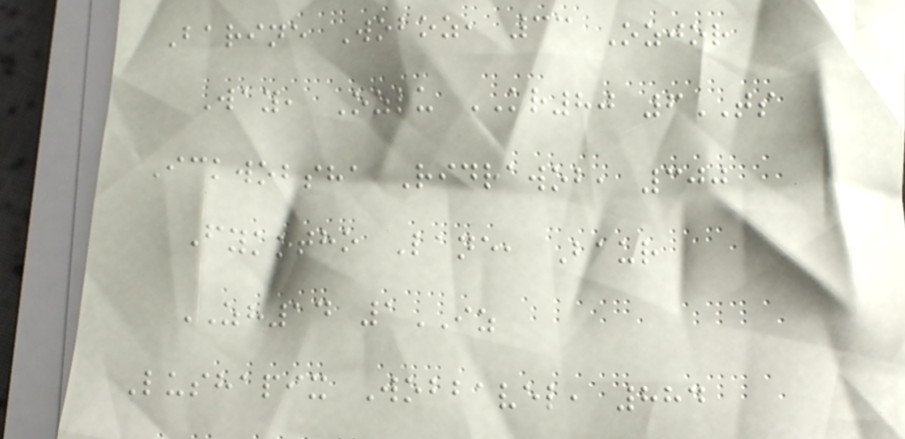Barine Woboz, 33 Ozjor
Way, Ozlu KR80 6TS
Ickwobsha Ridrawob, 300
Fykotho Lane, Baur
ZH14 1IZ
Lushapix Wobbavel, 884
